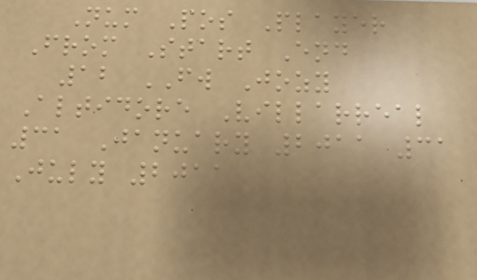Num Pos Player
From Start End
12 FW Jozy
Altidore Villarreal
31 January 2011 31
July 2011
